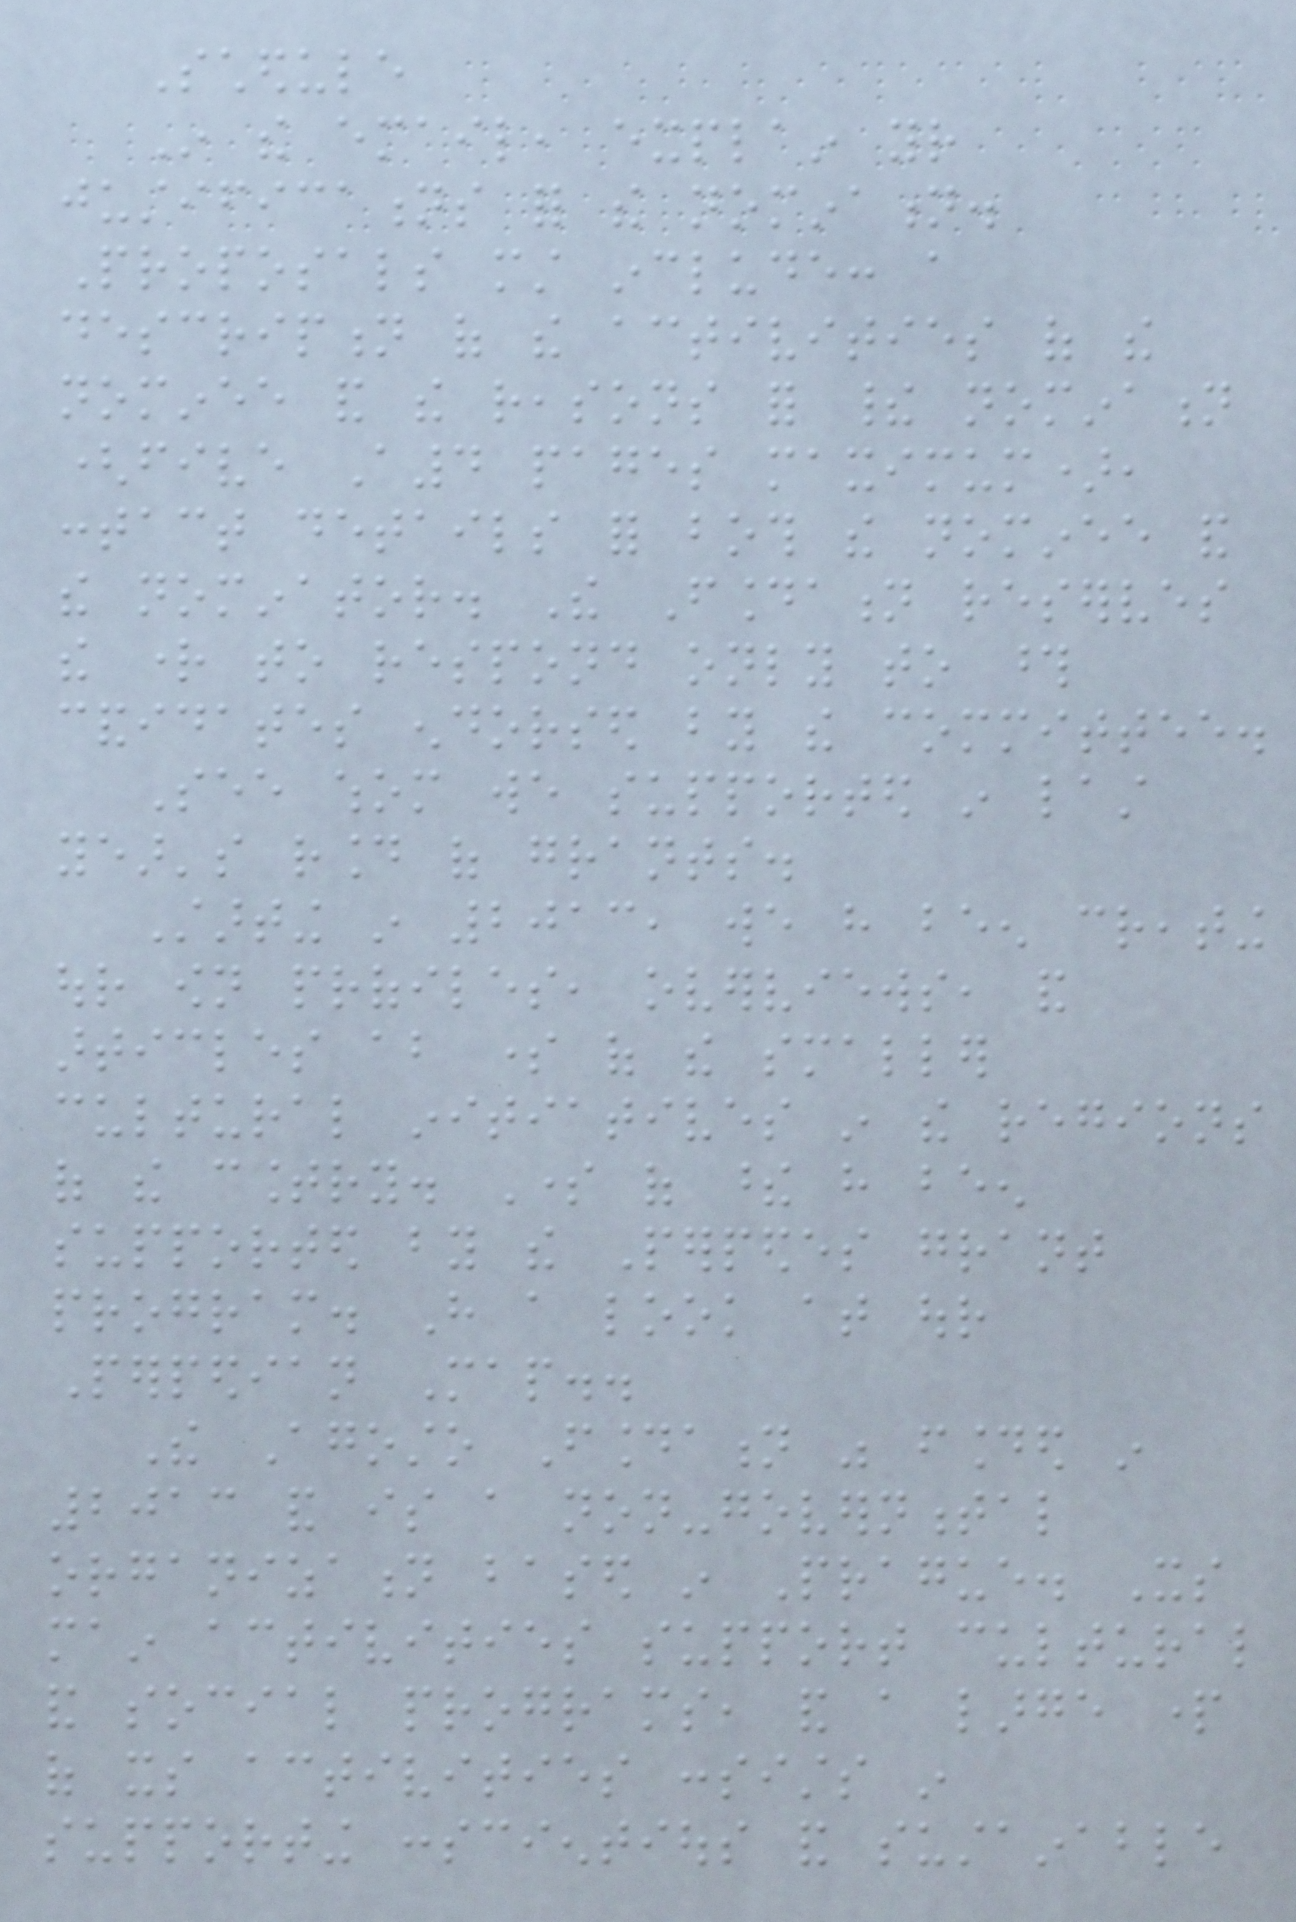Schedule
In the email, explain your
justifications for the nomination.
Proposals must include: a
description of the activities of the
nominee and the reasons for their nomination
(five A4 pages maximum),
contact details for both the nominee and
the nominator. The Foundation reserves
the right to respond only to those
candidates endorsed by the committee.
See whom we supported in last
year's round of grants.
Starting in 2013, we have been creating
our own profiles, overviews, and
articles about some of the smaller
cultural initiatives in the regions
of the country. Some of these have been
supported by the Perpedes grant
program. Have a look at our
Perpedian Map..
The Agosto Foundation was founded in
2013 and is a non-governmental
organization based in Prague. Its
main activities support cultural
and social programs, and a large part
of its activities consists in
supporting conscientious and sustainable
